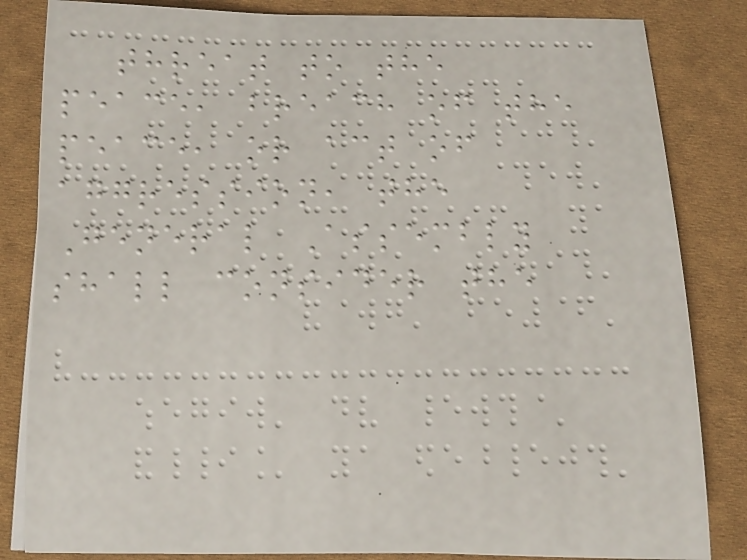threat to the
peace, breach of the
peace, or act of
aggression, the
General Assembly
shall consider the
